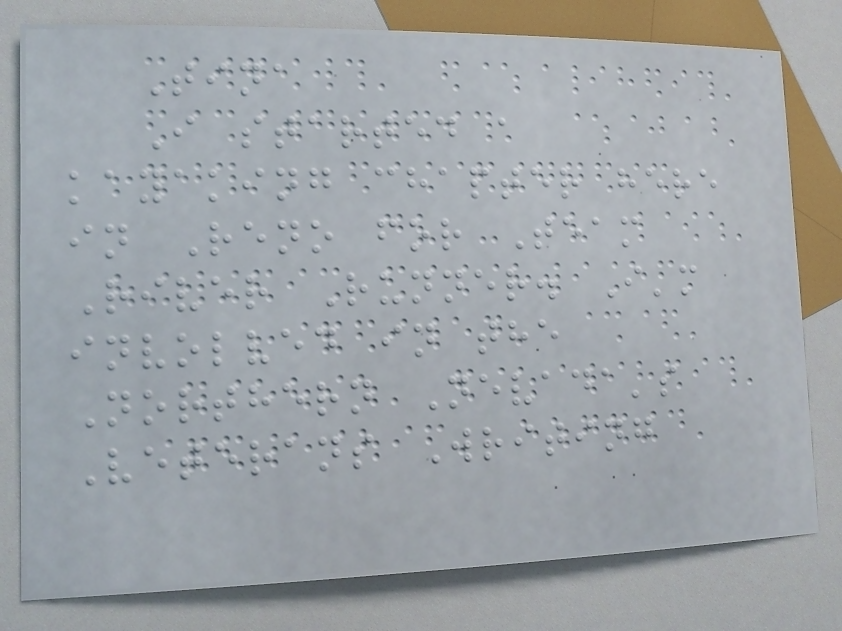Tina
I started a
kayaking chapter here
in Reno for Team
River Runner. I'm
involved in the
Northern Nevada's
Veterans Writing
